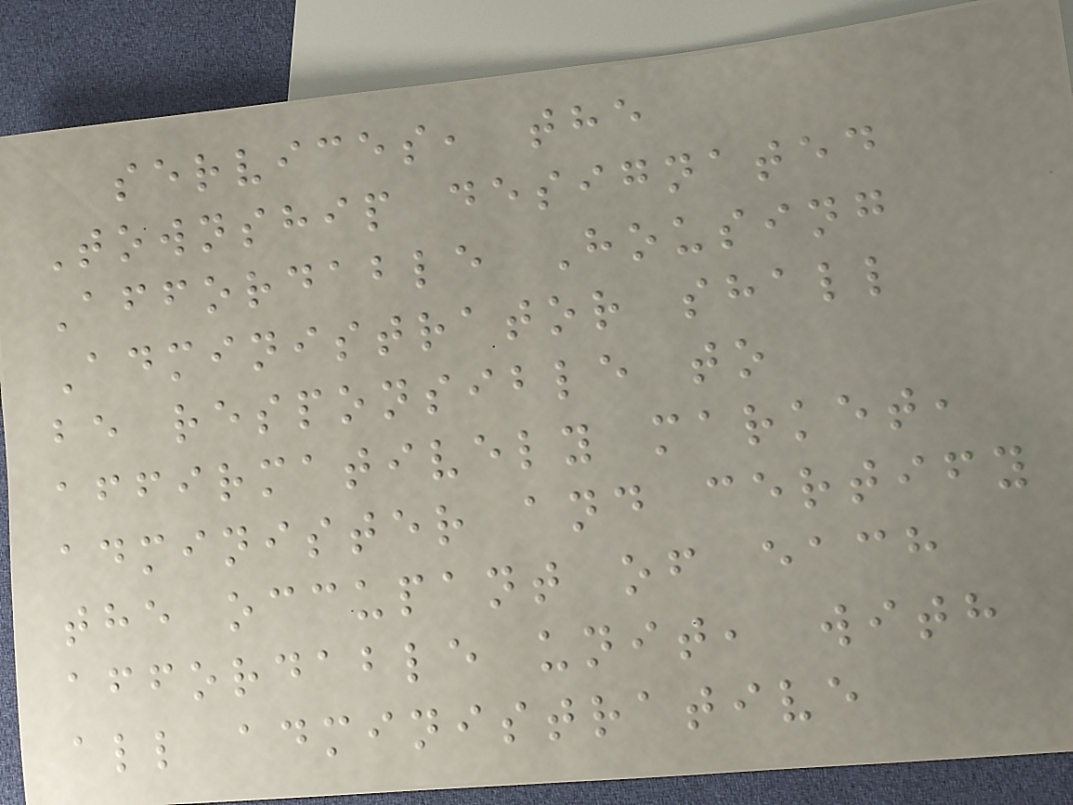services, the
Township designated
Affordable Housing
Administrator shall
be responsible to
affirmatively market,
administer and certify
the occupant of each
affordable unit, with
all administrative
